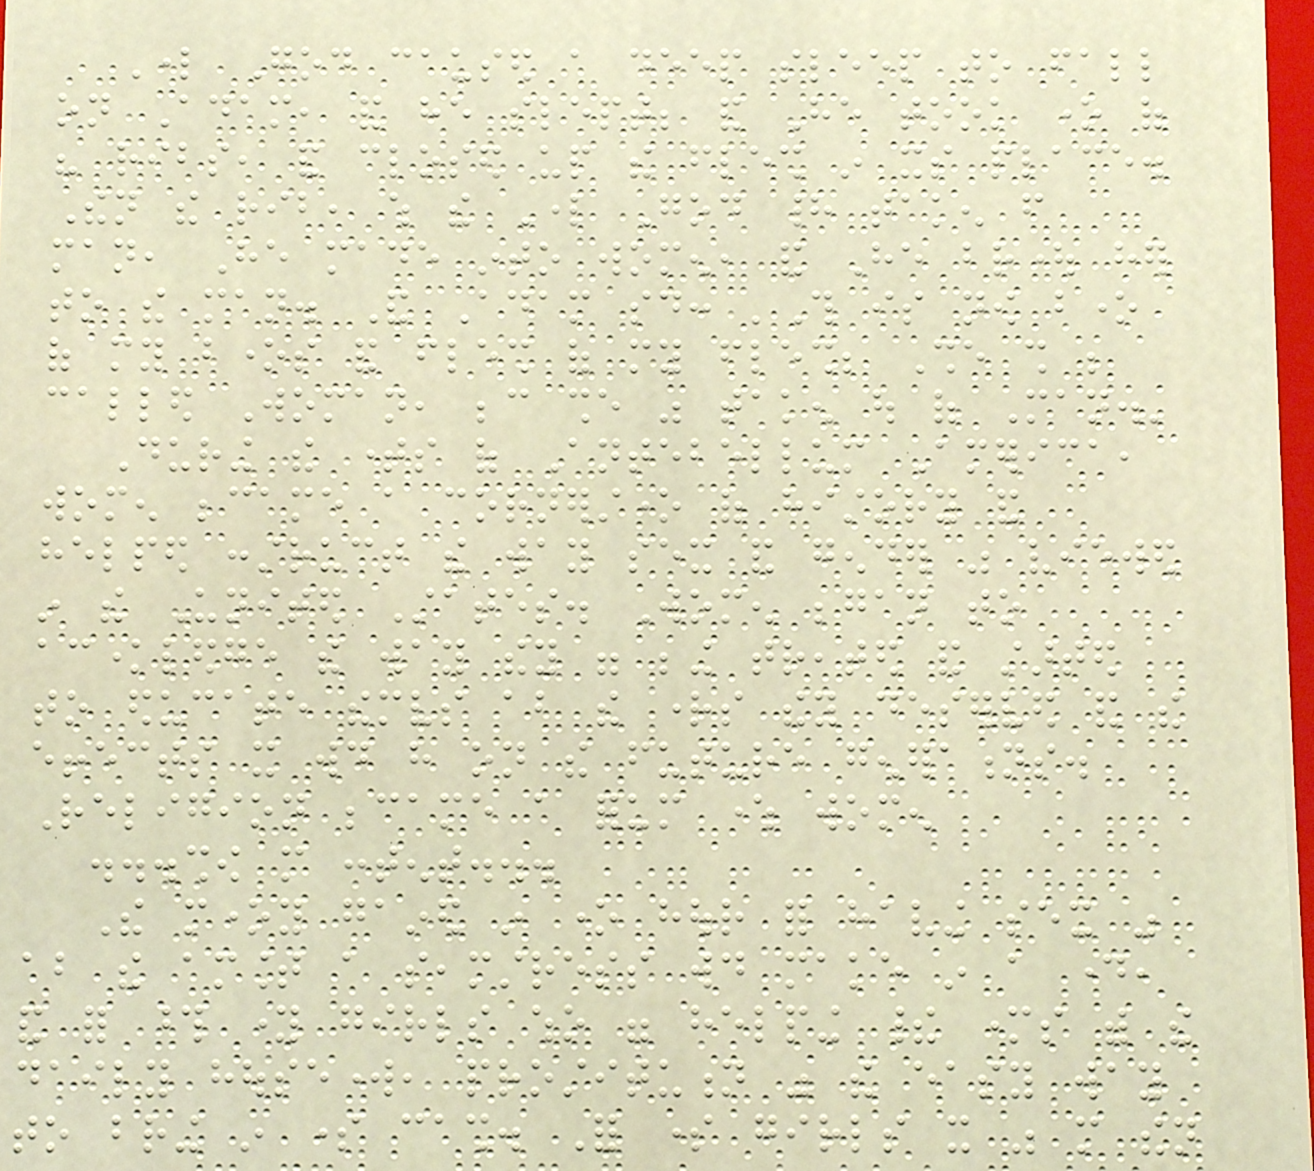Lord God caused a deep sleep to fall
on Adam, and he slept; and He took one of
his ribs, and closed up the flesh in its place.
Then the rib, which the Lord God had taken from
man, He made into women, and He brought her
to the man. And Adam said: 'This is now bone
of my bones and flesh of my flesh; She shall be
called Woman, because she was taken out of Man.'
During the times of Antebellum America,
women became a cornerstone of history and
helped construct the way sex and gender was viewed
in the United States. Women began to
acknowledge the way they were being treated and started
to educate themselves about the rights they deserved and the
effects it would have on the future generations.
Religion became a forum where women
...show more content...
The money gained in one hour for having sex was
about the amount a seamstress would make in a day,
and for those young girls who were helping their mothers with the
daily housework, prostitution was the easy way
to bring in some cash. For some girls it was more then
